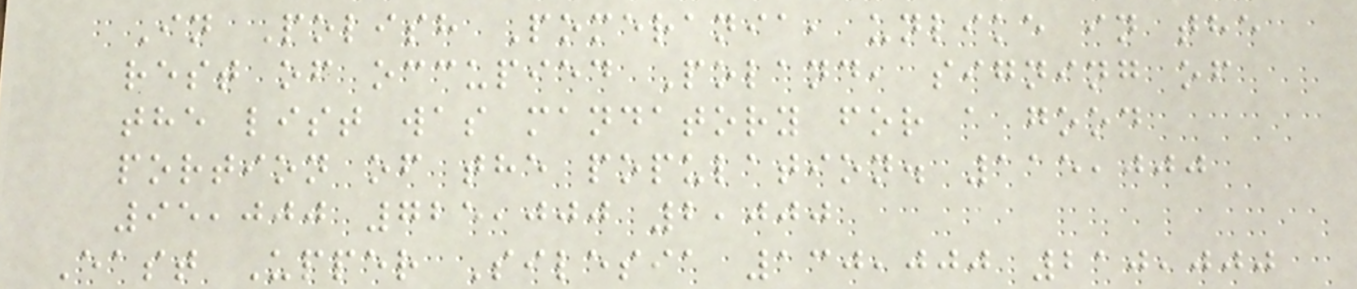In Polish Pomerania, unlike in the
rest of occupied Poland, signing of
the list was mandatory for a good
portion of the population. 115,000
95,000 725,000 2,000
East Upper Silesia 130,000 210,000
